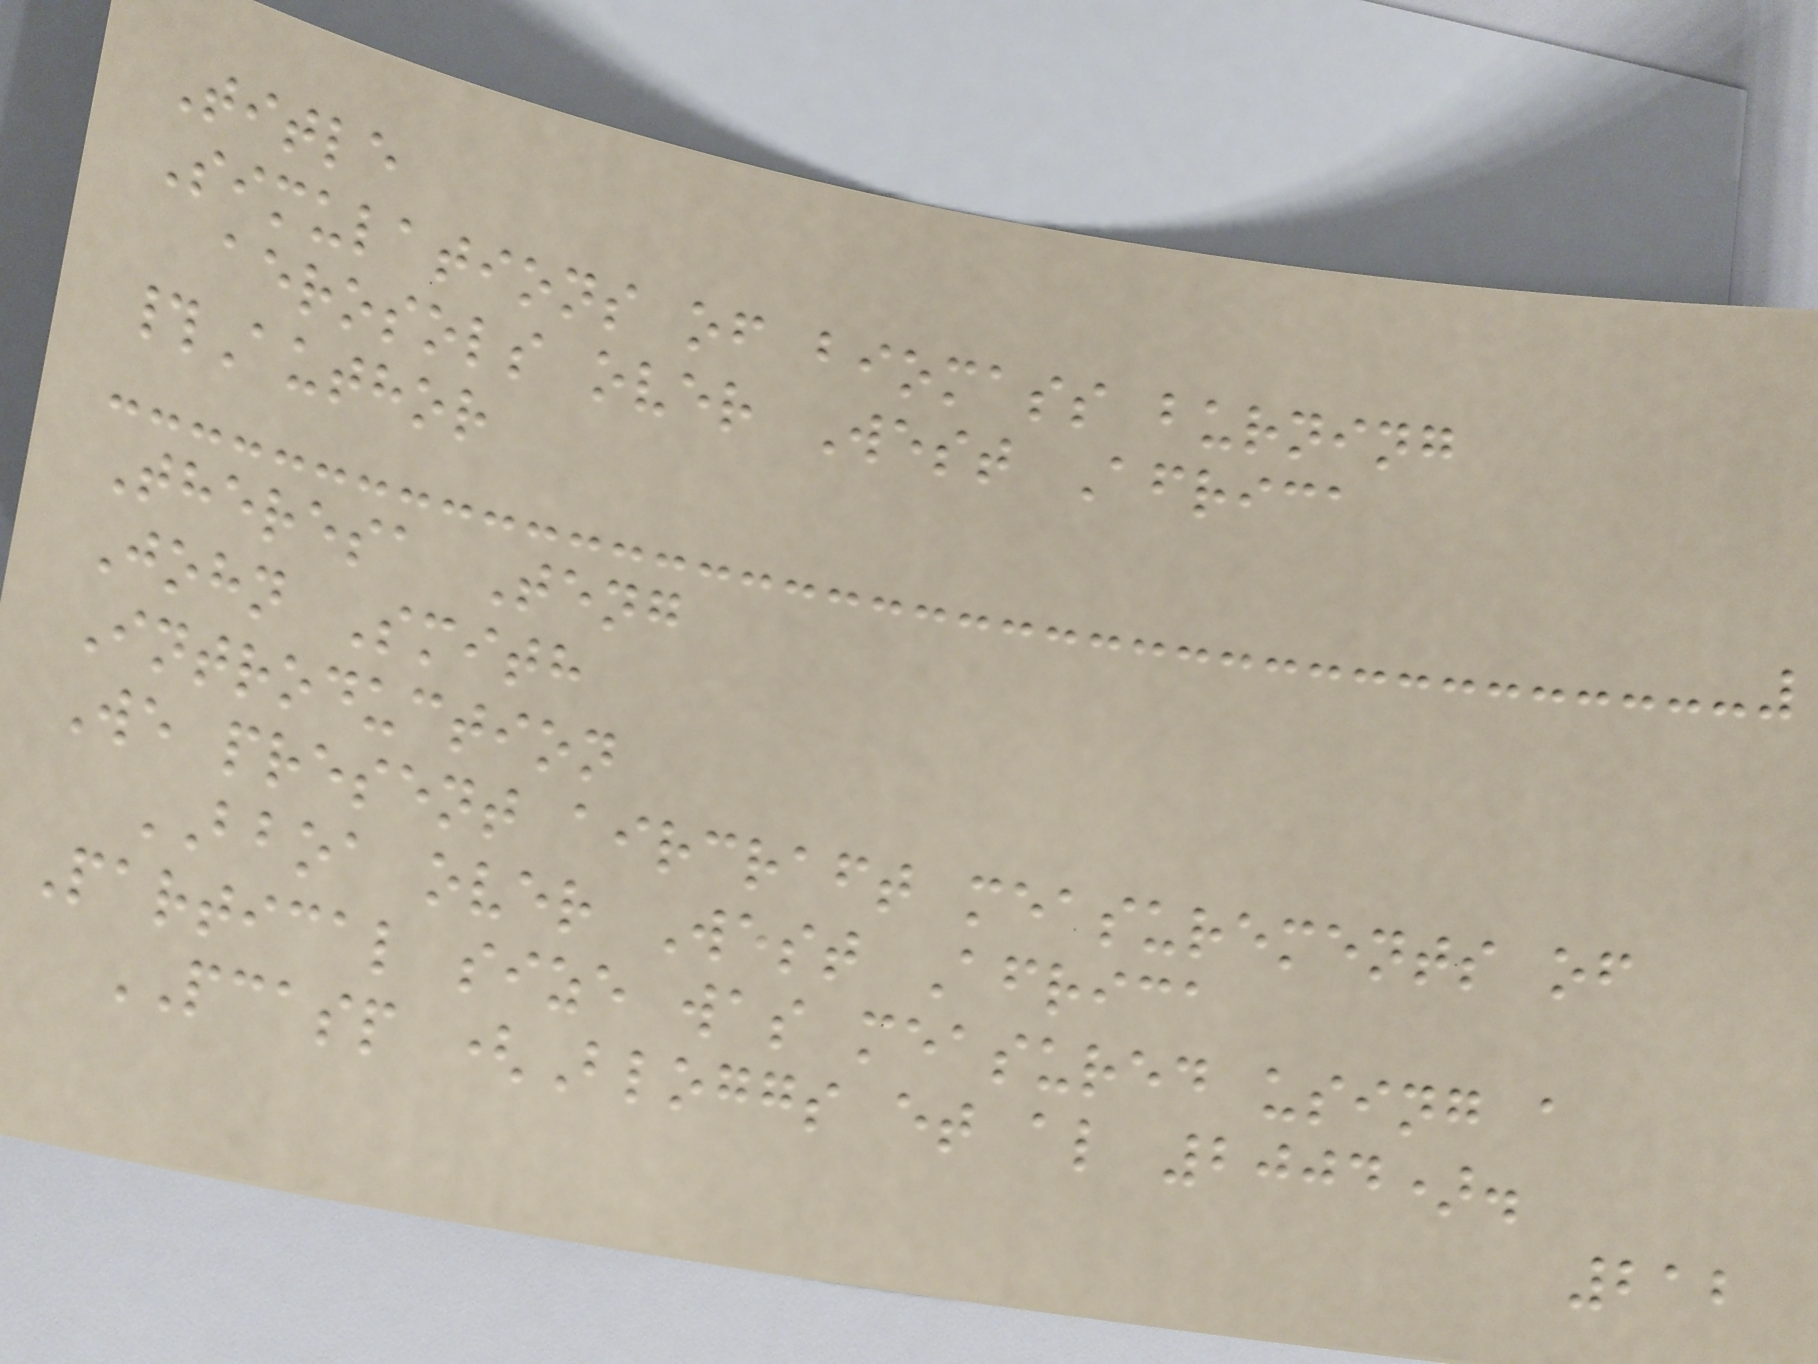Title
Simulations of biomass burning
aerosols over West Africa
#Author
Theresa Teng
John Smith
Introduction
We present aircraft measurements of
BBOA over West Africa
Partical size was measured using a
PCASP (Bloggs et al 2004).
212
